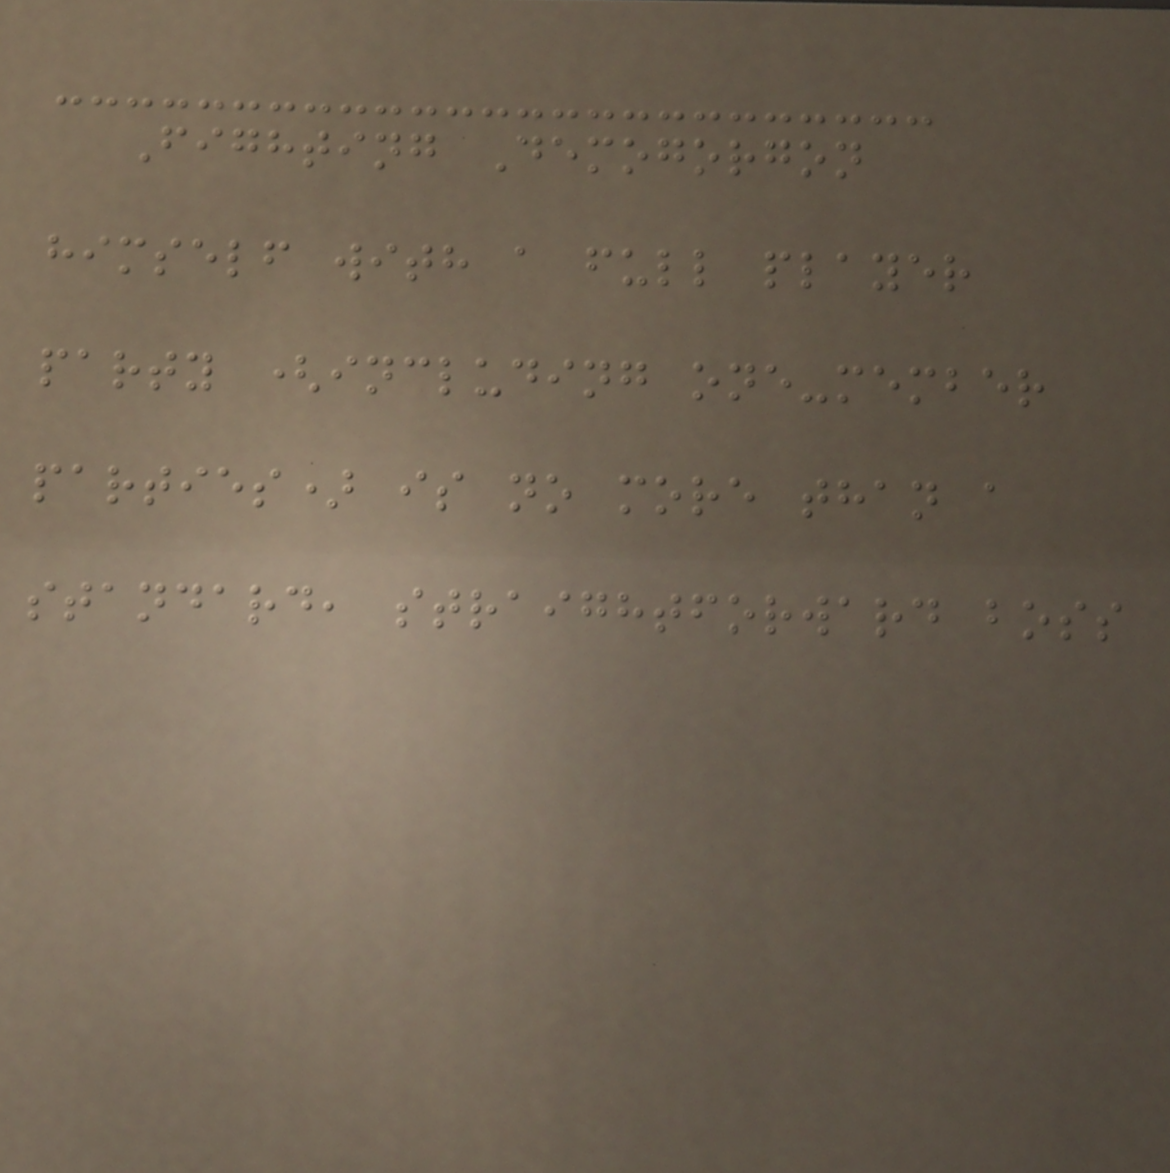Fighting Demogorgon
himself with a full player
party (including one-member
parties) is no more than a
standard, straightforward boss
